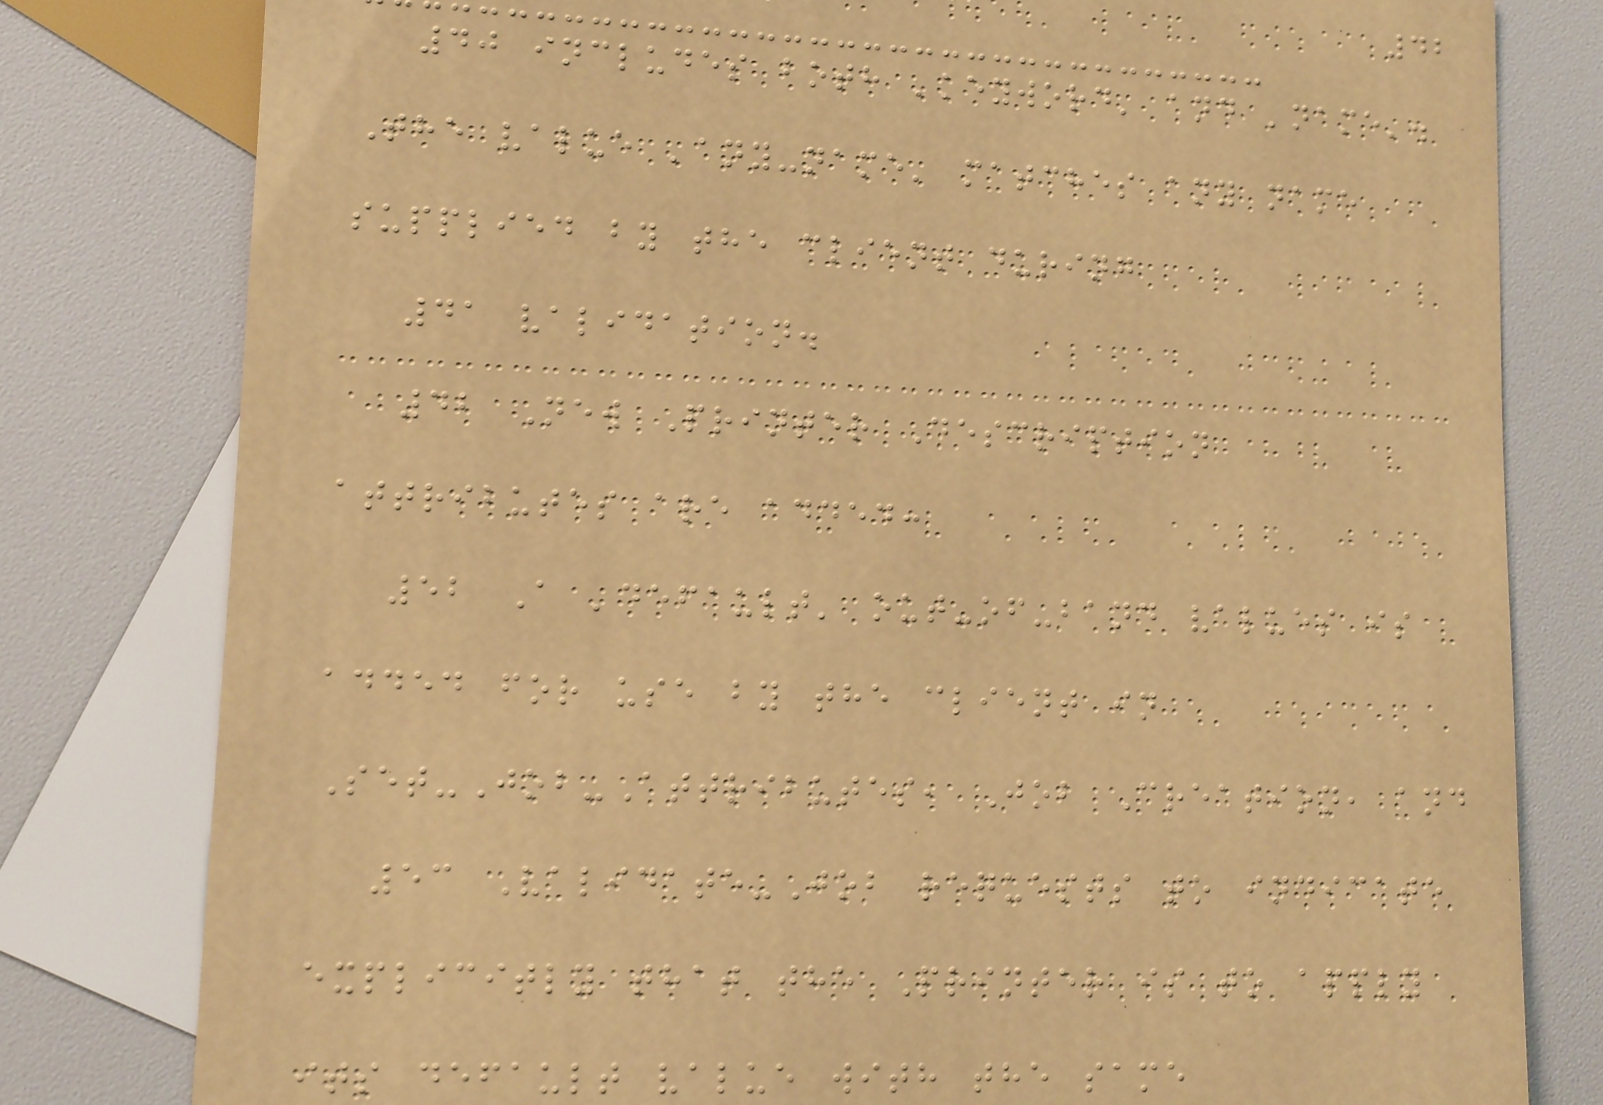42
40 includes both 'keyword' and 'name'.
The value 'any-name' matches any name
supplied by the client during
41 validation.
42 New Printer Description
attributes are added:
52 A 'default' out-of-band values is
added for use by the client in
Set-Job-Attributes, Job Creation, and
53 Validate-Job requests to indicate
explicitly that the Printer is to apply
its default value with the same
